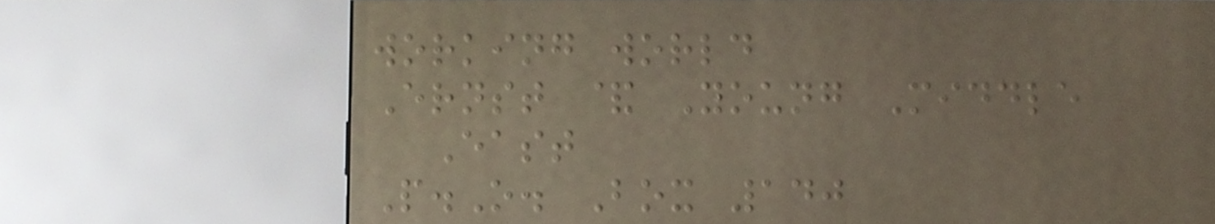working world
Ernst & Young Middle
East
P.O. Box 140
